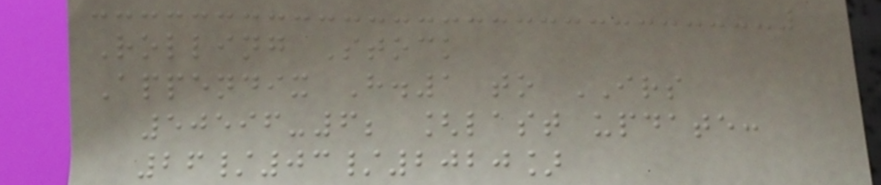Rolling Stock
Appendix H.1 to IRS
50596-6; [last update:
26/03/2020]
